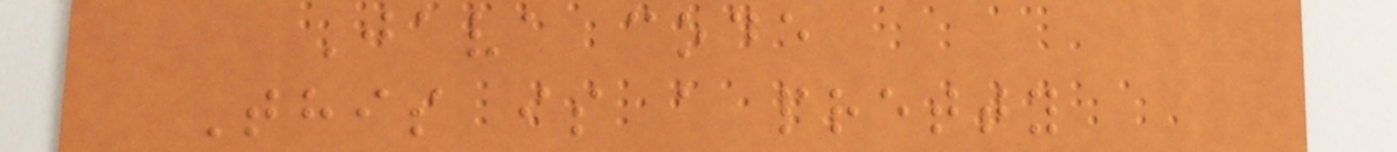Java code
This is a pretty
